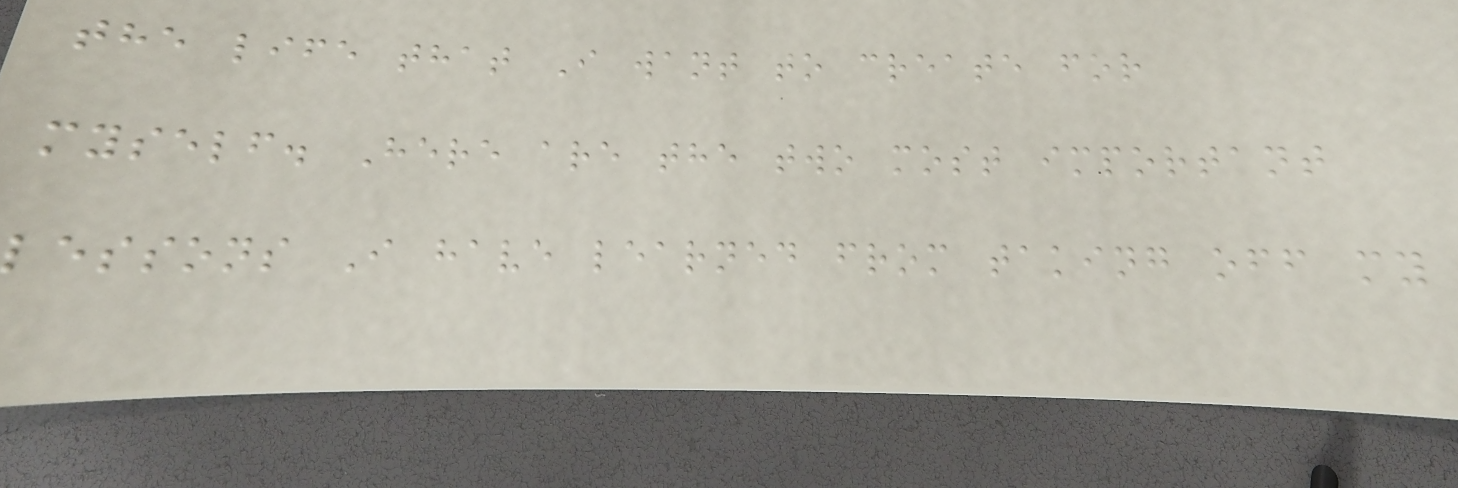the life that I want to create for
myself. Here are the two most important
lessons I have learned from taking off my
